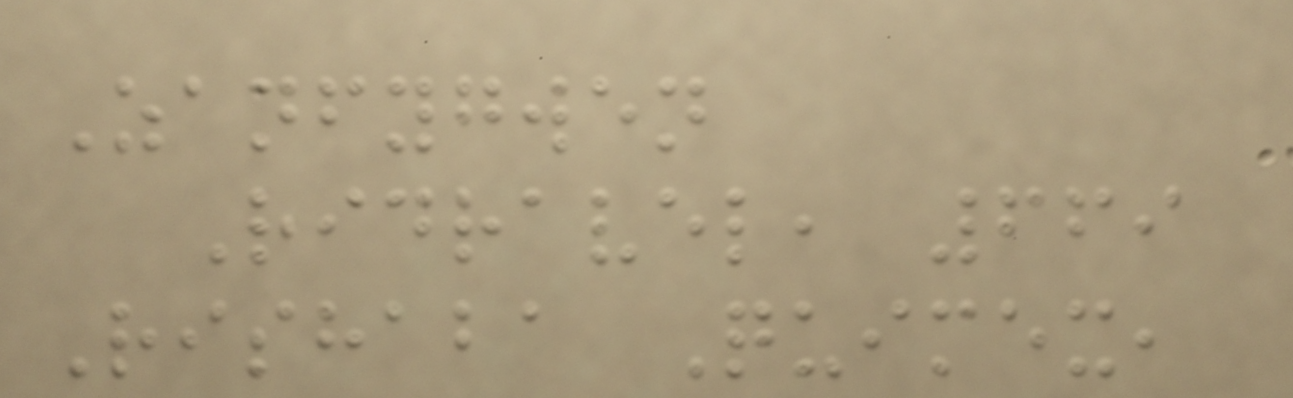Zanfygwen
Ridravel, 669
Rishaba Quimex,
